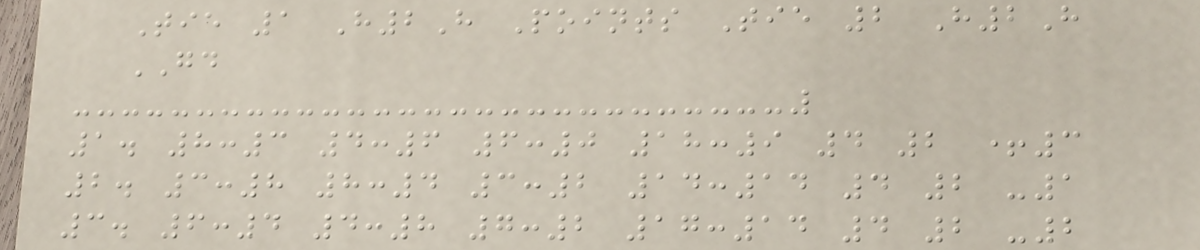Tie 1 H2H Points Tie 2 H2H
GD
1. 8:3 4:6 6:0 18:9 4 2 +3
2. 3:8 8:4 3:2 14:14 4 2 -1
3. 6:4 4:8 7:2 17:14 4 2 -2
